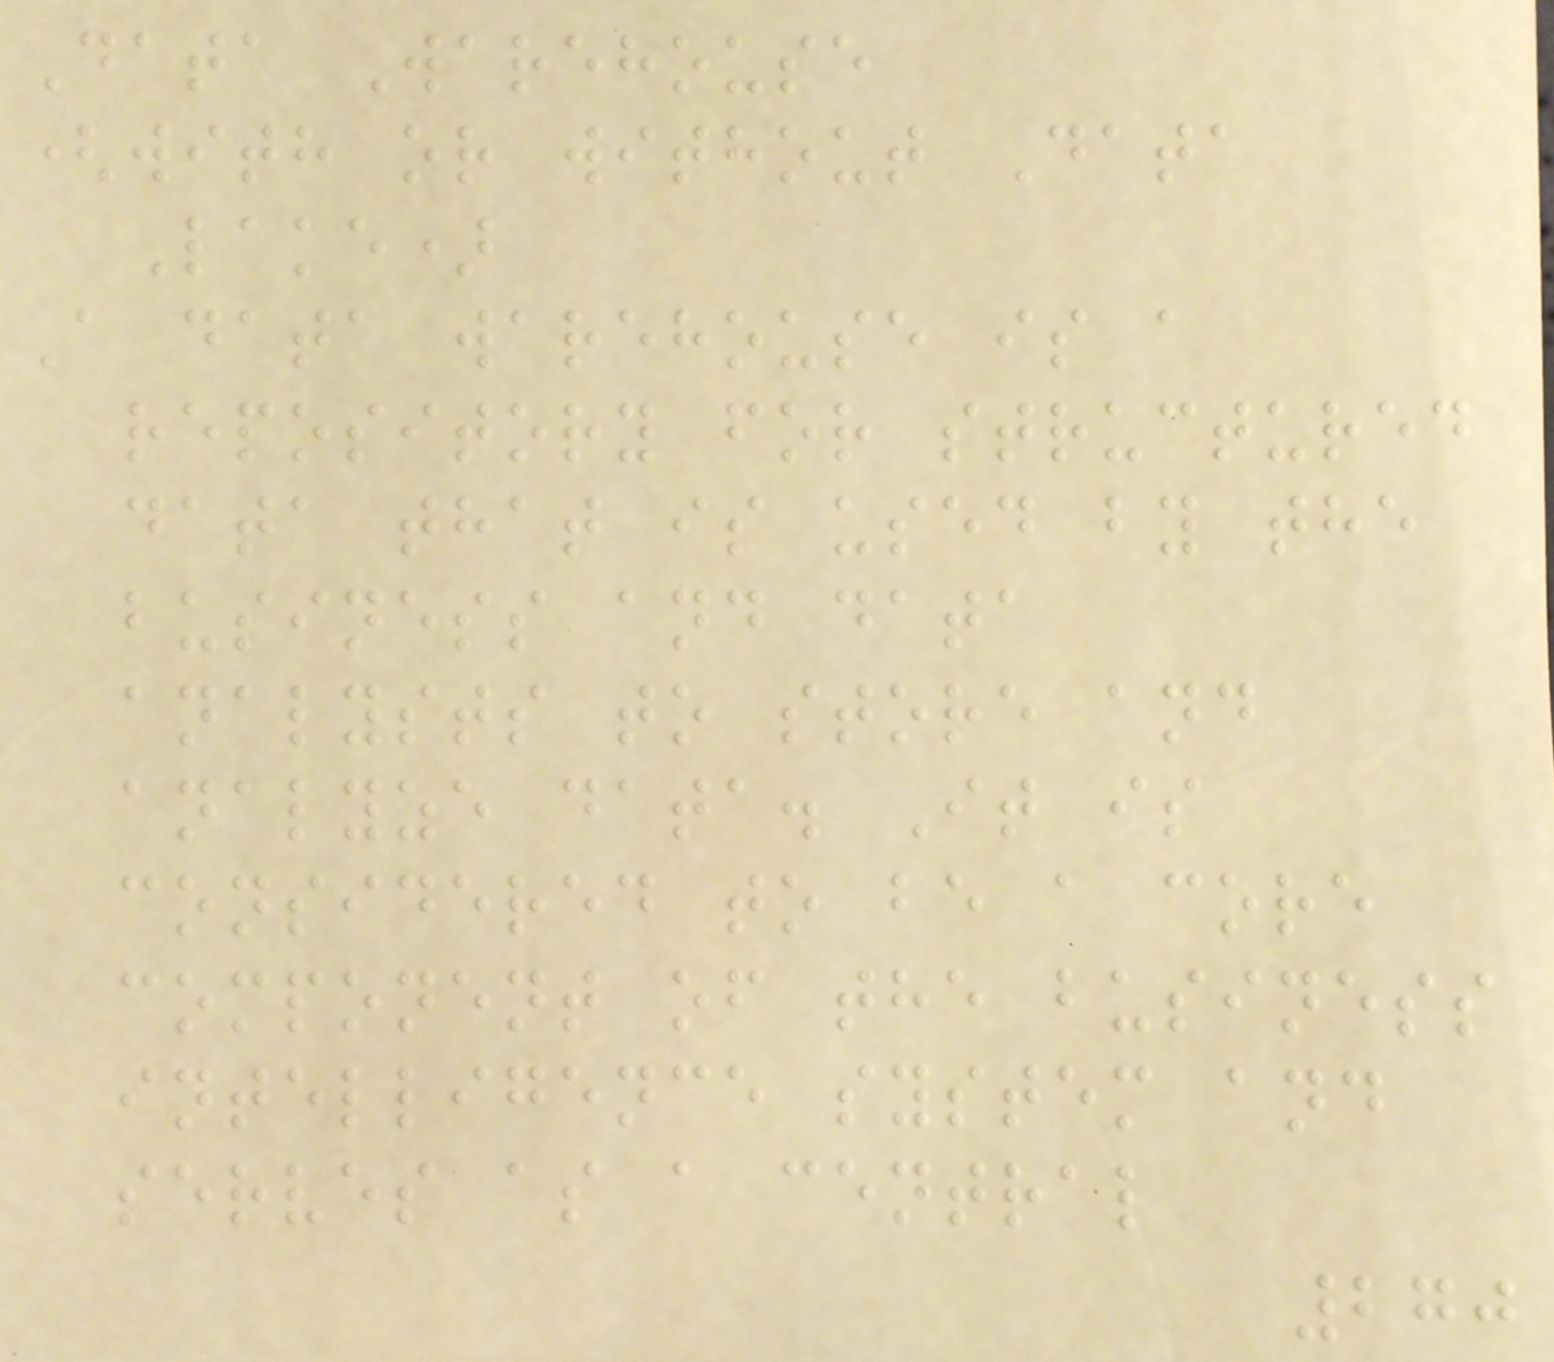Data Warehouse
(with or without Data
Lake)
A data warehouse is a
repository for structured
data that is used by the
business and data
analysts to store and
analyze data. It is
considered to be a core
component of the business
intelligence system and
serves as a central
270
